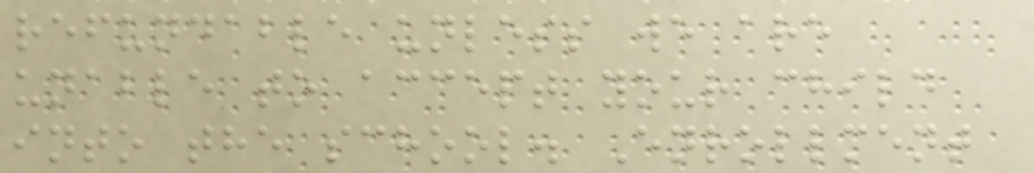refundable unless we are
unable to accept your child
into the school. Enrollment
